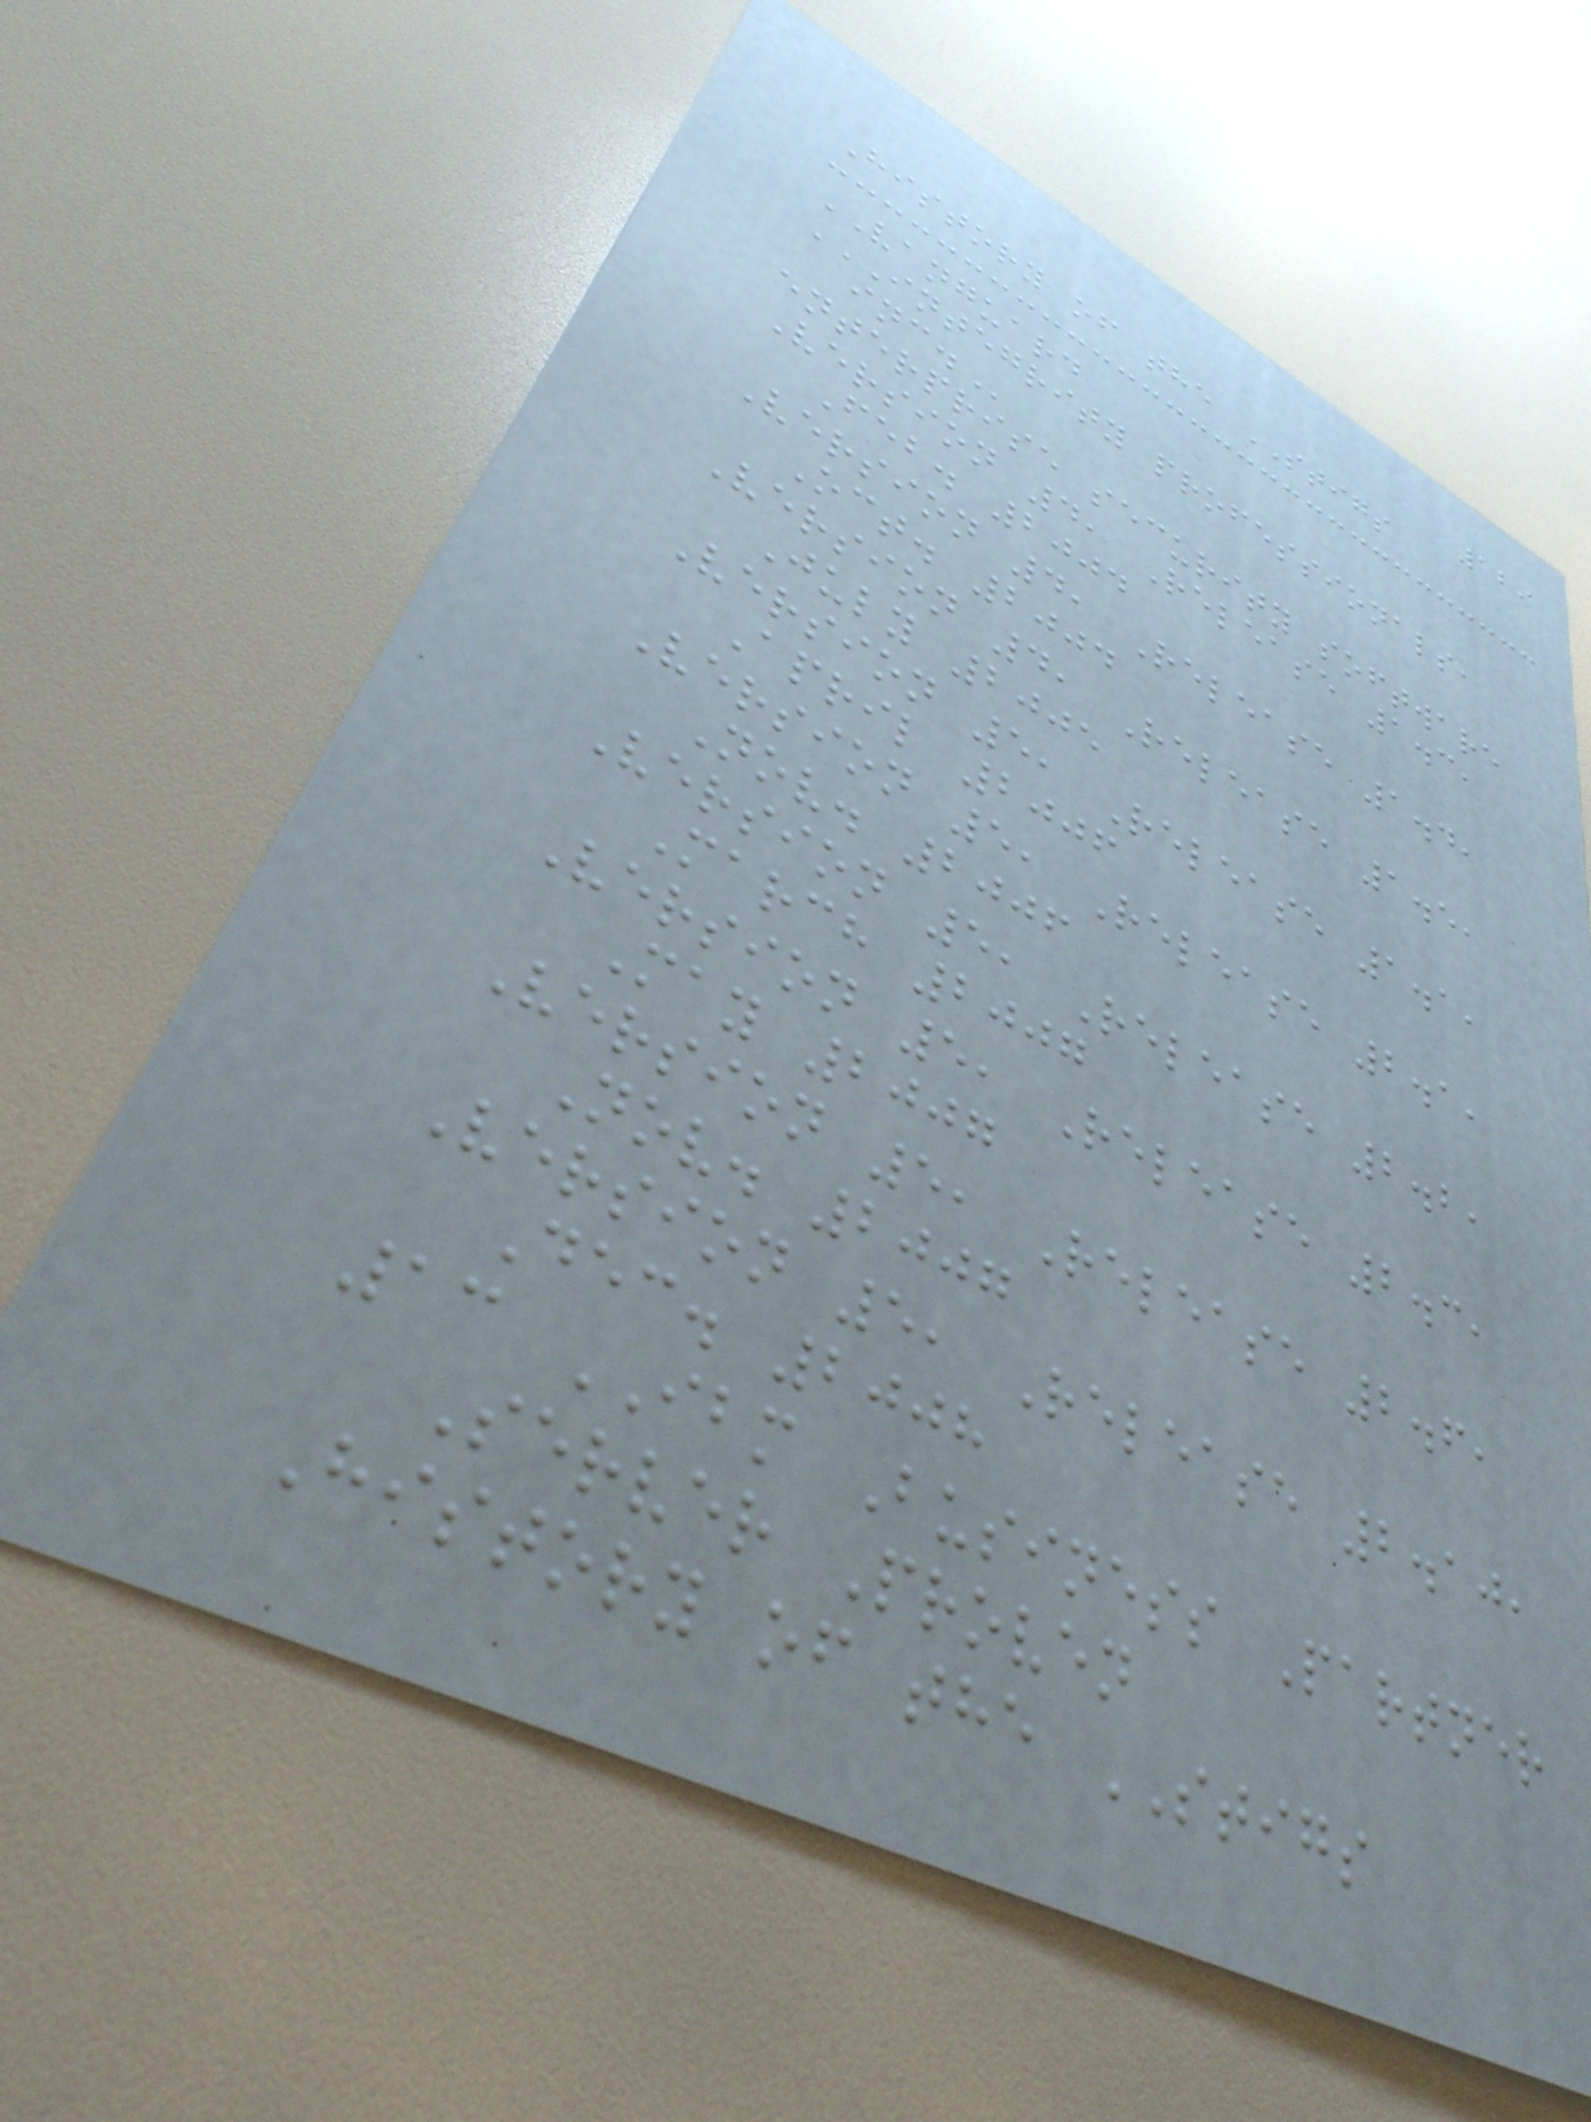129
History of the STIGS
VANGUARD
INTEGRITY PROFESSIONALS,
INC.
enterprise security software
Version 4, Release 1.3,
Feb. 2004
Version 4, Release 1.4,
Oct. 2004
Version 4, Release 1.5,
July 2005
Version 5, Release 1.1,
April 2006
Version 5, Release 2.1,
Nov. 2006
Version 5, Release 2.2,
March 2007
Version 5, Release 2.3,
May 2007
Version 5, Release 2.6,
Nov. 2007
Version 5, Release 2.10,
Dec. 2008
13 IBM Business Partner
Server Proven
History of the STIGS
